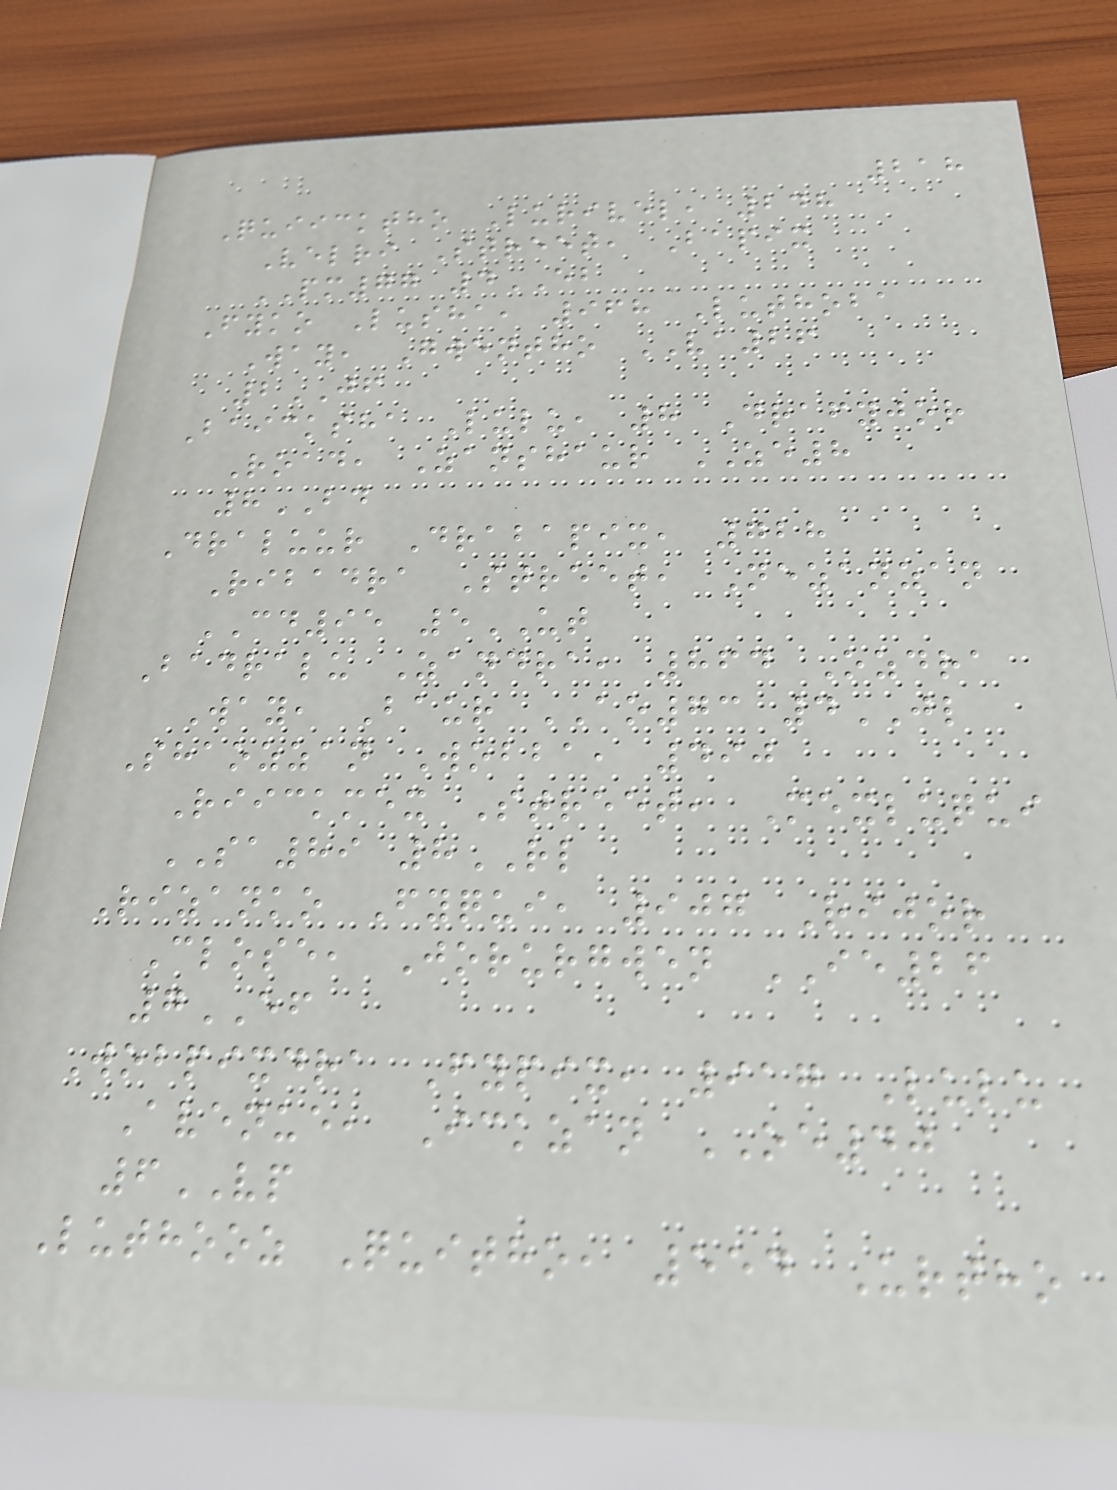218
Quiicktho Lurivel, 248
Velri Street, Bapix
PM77 4EB
Fyko Lusha, 968 Luthoba
Way, Gwentho VA26
2JF
Baicksha Lulu, 8 Drafyjor
Road, Zanshaur ZE8
8BD
Draluur Drabapix, 728
Ribadra Street, Nezanzan
CD95 5UT
Badralu Zandra, 864 Ozdra
Way, Baur AO73 4JL
Shaozzan Wobba, 490
Riickmex Street, Mexluqui
SA89 8RL
Rizanko Fyqui, 907 Rijor
Close, Jorurgwen IE26
7EF
Wobpixdra Fypix, 917 Lulu
Avenue, Ickzan OE40
6VP
Luthooz Quitho, 554 Urtho
